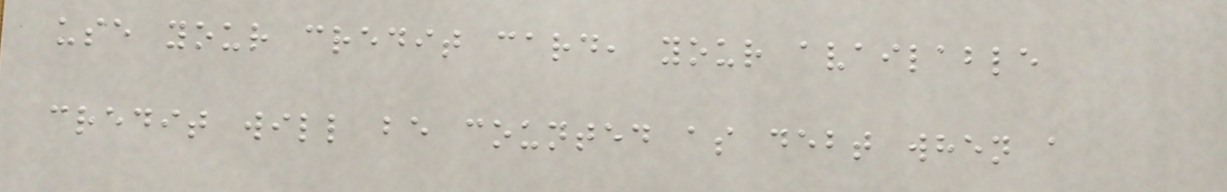use your credit card, your available
credit will be counted as debt when a
